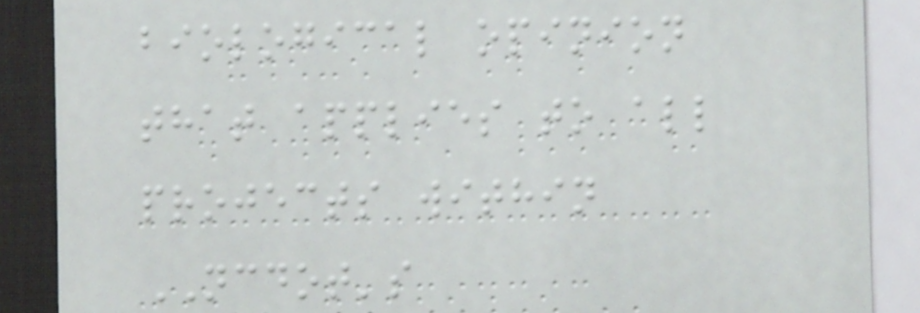biological opinion
that applies to all
projects within
NCDOT's
